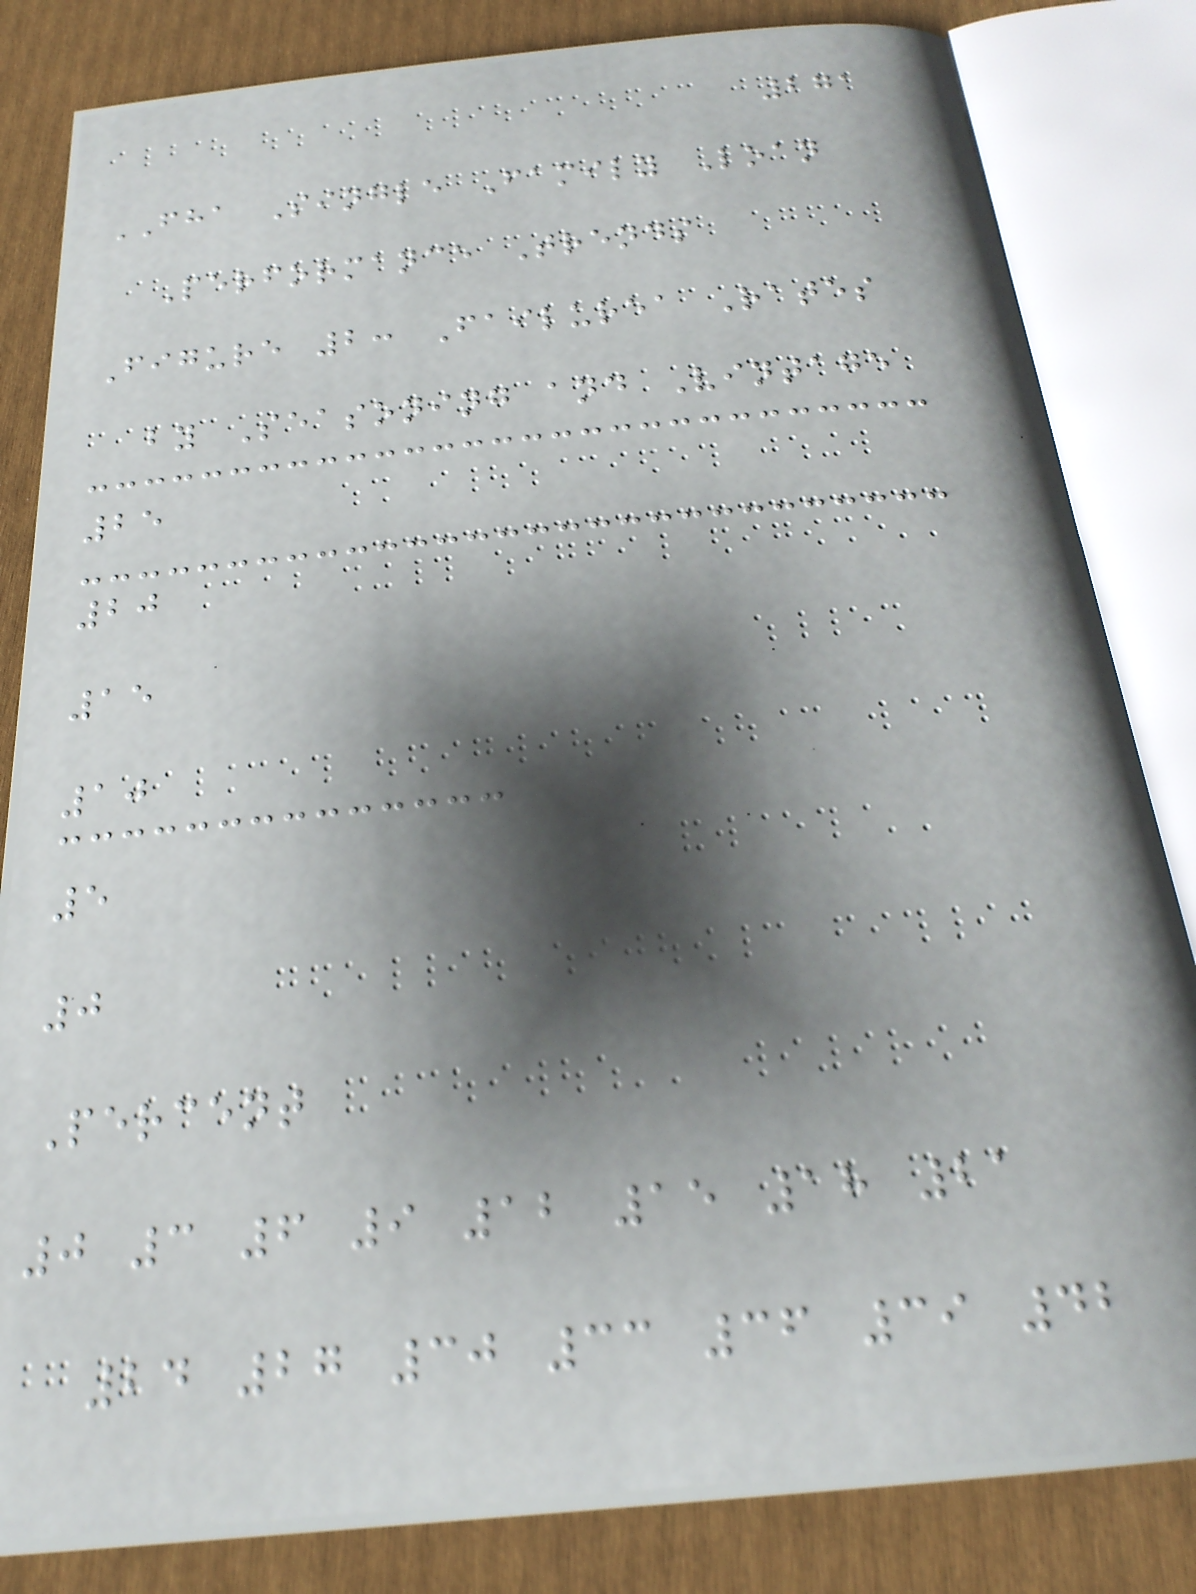271
FHA Single Family Loan
Performance Trends
Figure 2: Failurea Rates
by Seasoning and Vintage
25
20
15
10
5
0
Percent
0 3 6 9 12 15 18 21
24 27 30 33 36 39 42
